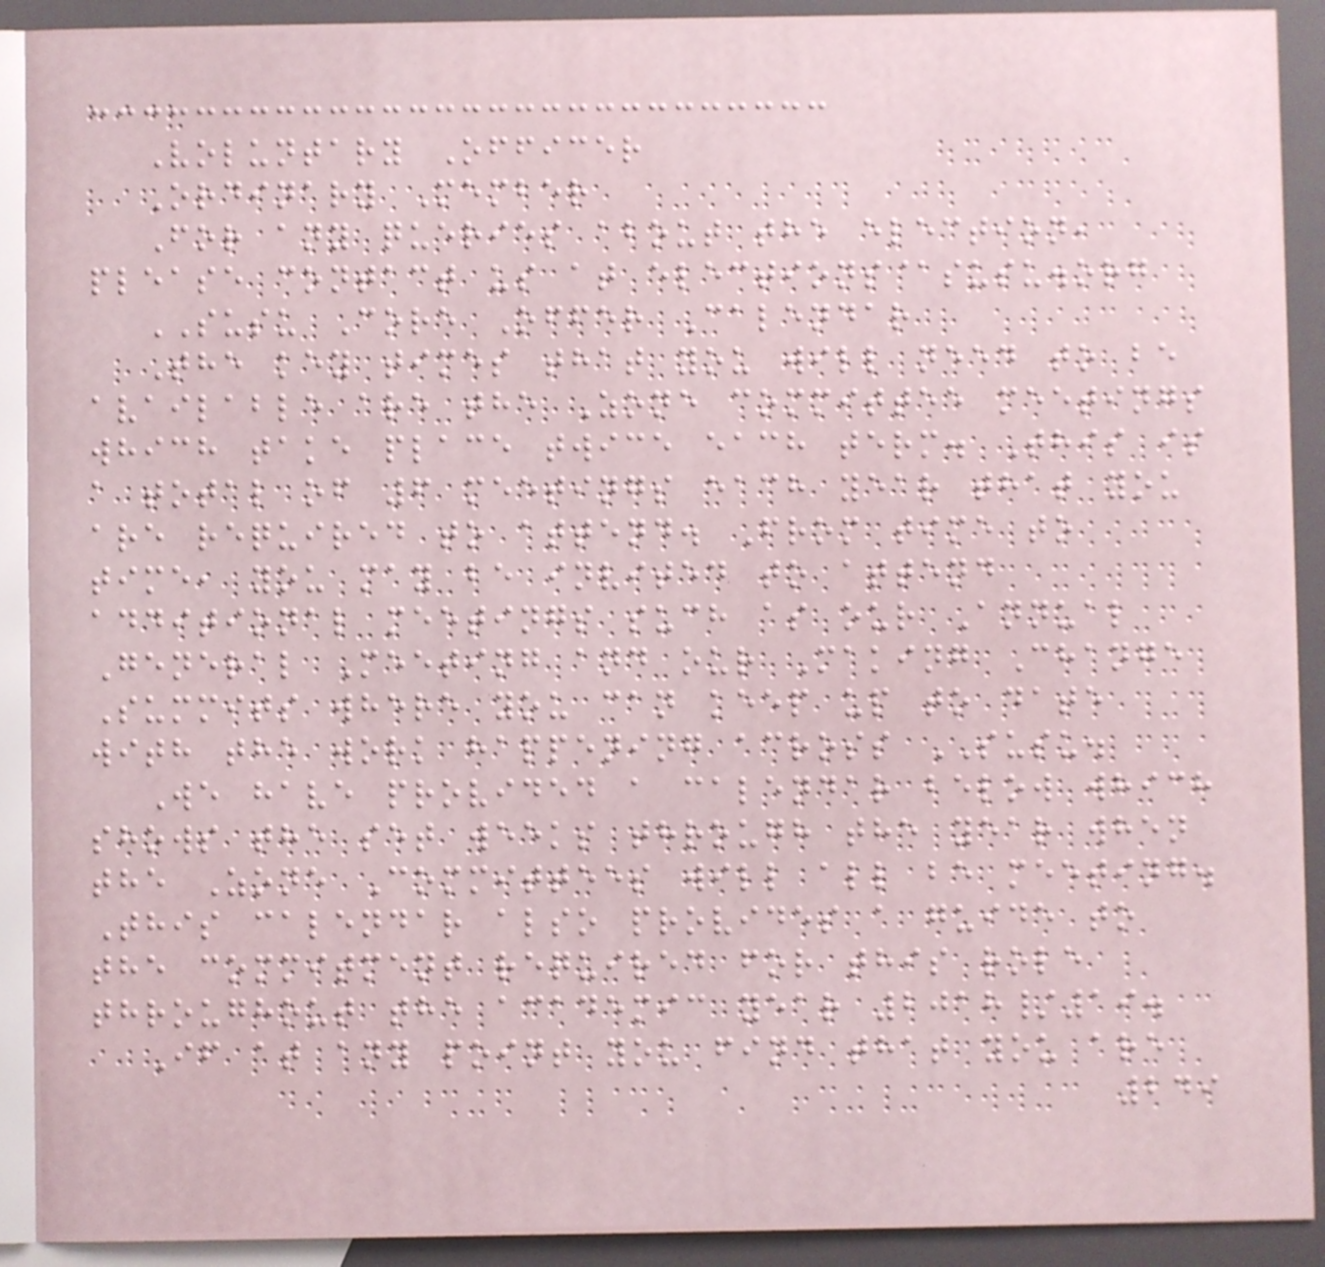Voluntary Officer
Ordinary Member
For any queries about the election,
please contact us at elections@susu.org
SUSU Core Offer Calendar
The key times that you will need to be
available are the Zone committee meetings
which take place twice each term. This is
a total of 6 meetings each year that you
are required to attend. From time to
time, you may be invited to attend
additional meetings such as our Annual
General Meeting and our Making Change
Summits where you can keep up to date
with the work happening across SUSU.
We have provided a calendar below which
shows the set weeks through the year when
the Zone Committees will all be meeting.
This calendar also provides a guide to
the commitment required for this role
throughout the academic year 2018/19.
If at any point you find that you are
249
